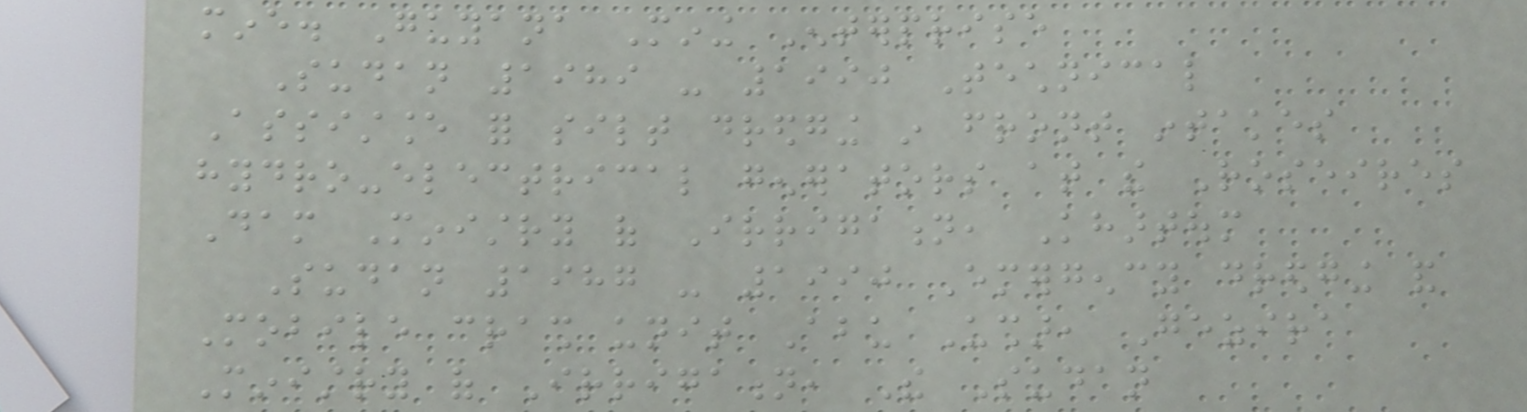mine. Guyana Mining Enterprise
Sudan 1989 - 1990 Technical
Assistance for silt dredging in front intakes
hydro-electrical generators at the Roseires
Dam Ministry of Irrigation, Khartoum
Sudan 1987 - 1990 Emergency dredging and
Mobile crash unit Abu Ushar, Gezira
Ministry of Irrigation, The Sudan
